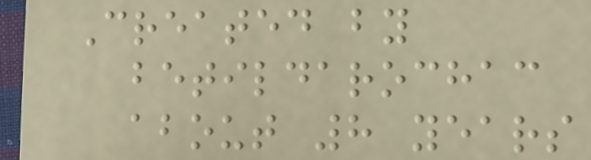Created by
betildarochac
about 8 years
